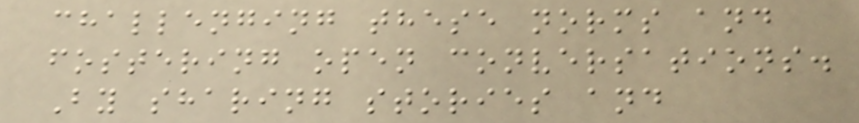challenging these norms and
fostering open conversations.
By sharing stories and
